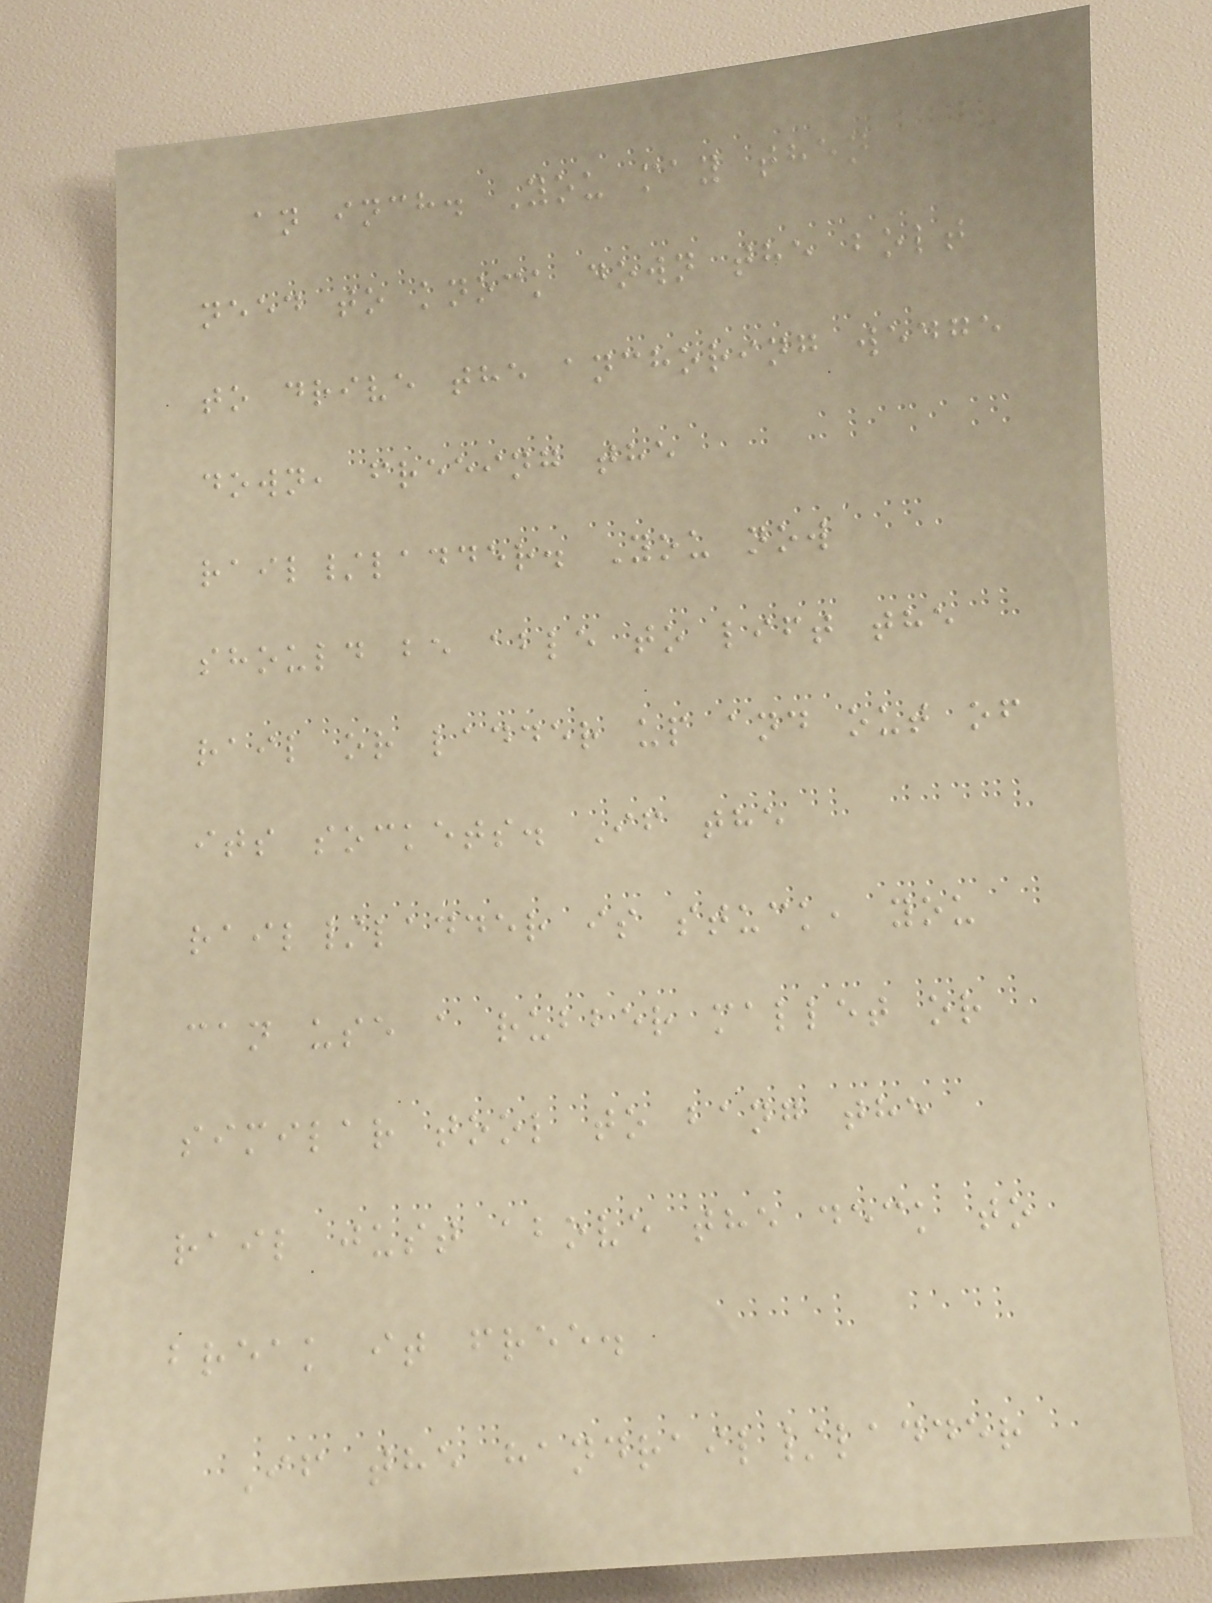an inch. You may then
need to knock down the bolt
to drive the anchoring wedge
down, freeing the
rail/ladder. You now
should be able to lift the
rail or ladder up and out of
its sockets. If the
rail/ladder is stuck, you
can use a rubber mallet or
similar tool to bang the
rail just above the deck to
break it free.
If the handrail/ladder
